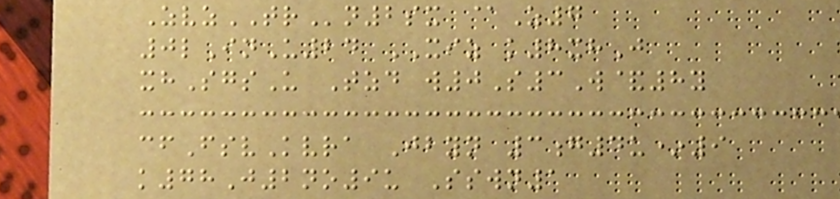ZvzTRn2sx @Z7
0lInU24 XIZ k8xhJ
xhSgsU Tzd w0S3W&8y
cfFsvKvra Jbyn 3g4u*9
k78J2no9u Sswn1
